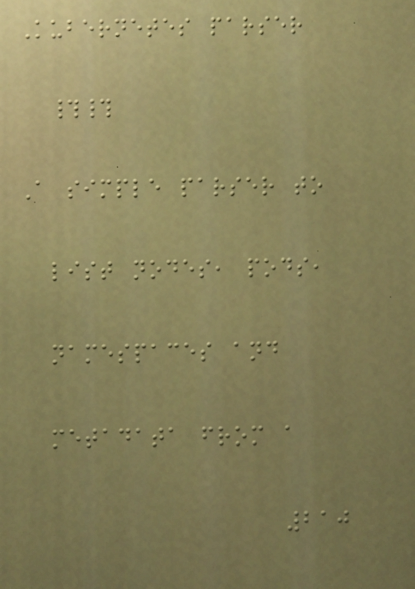Kubernetes parser
##
A simple parser to
list nodes, pods,
namespaces and
metadata from a
210
